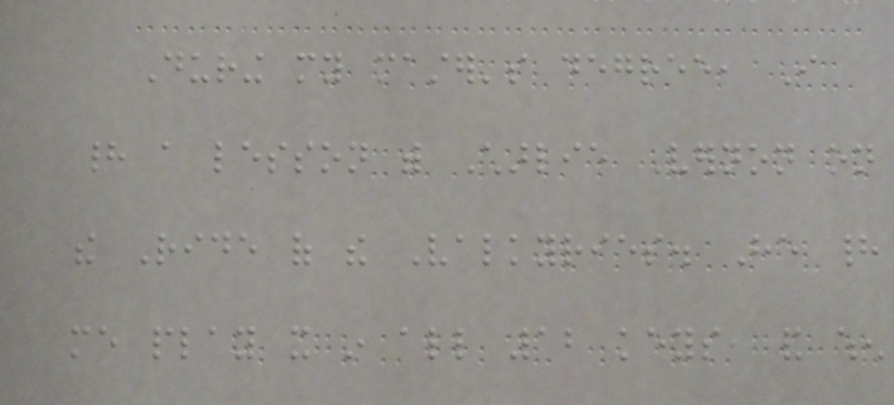During my master's degree, I
had a lesson with Charlie Vernon on
the Ride of the Valkyries. He had
me play it in all 12 keys, and when
